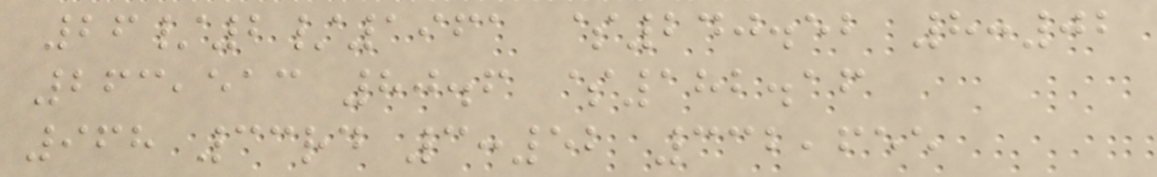26/2/1961 $240.52 8:02
263,513 80.6 $182.16
968 33rd 3:52 332,655
